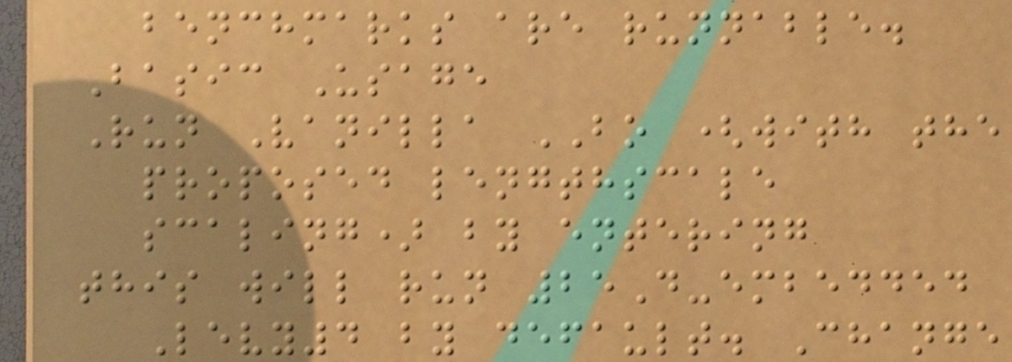benchmarks are runnable.
Basic Usage
Run Vanilla BO (with the
proposed lengthscale
scaling) by entering
this will run 25D-embedded
Levy4 by default. Change
